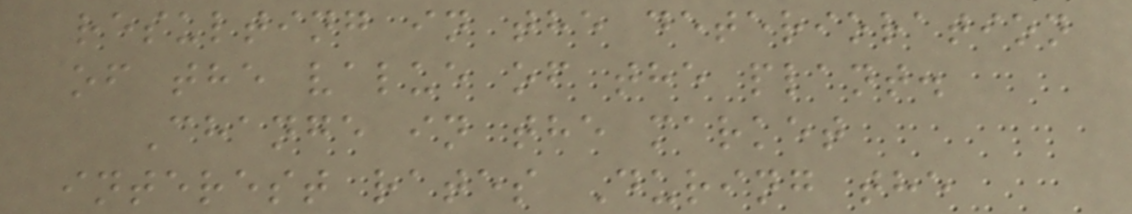resulting in the deterioration
of the value of the plant.
Change in the market
interest rates During the
